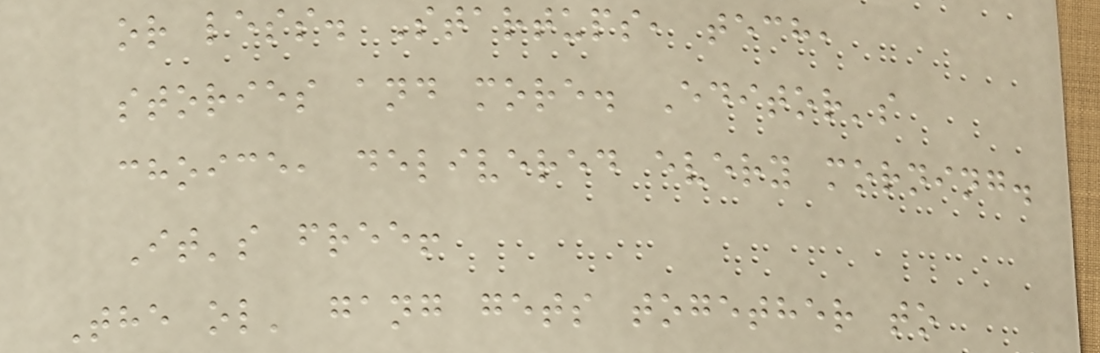or less. Startups, tech,
stories and more. Editor's
choice, delivered every morning.
It's free!
The ol' gang gets together to
